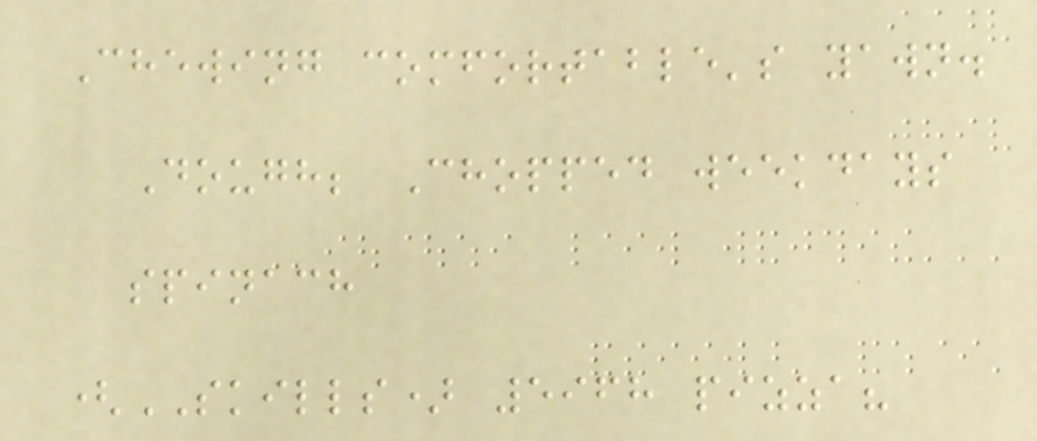Chewing comfortable's yawn.
Dough; Chopped weekdays
spinach
(SKILLS) 5968 pizza?
